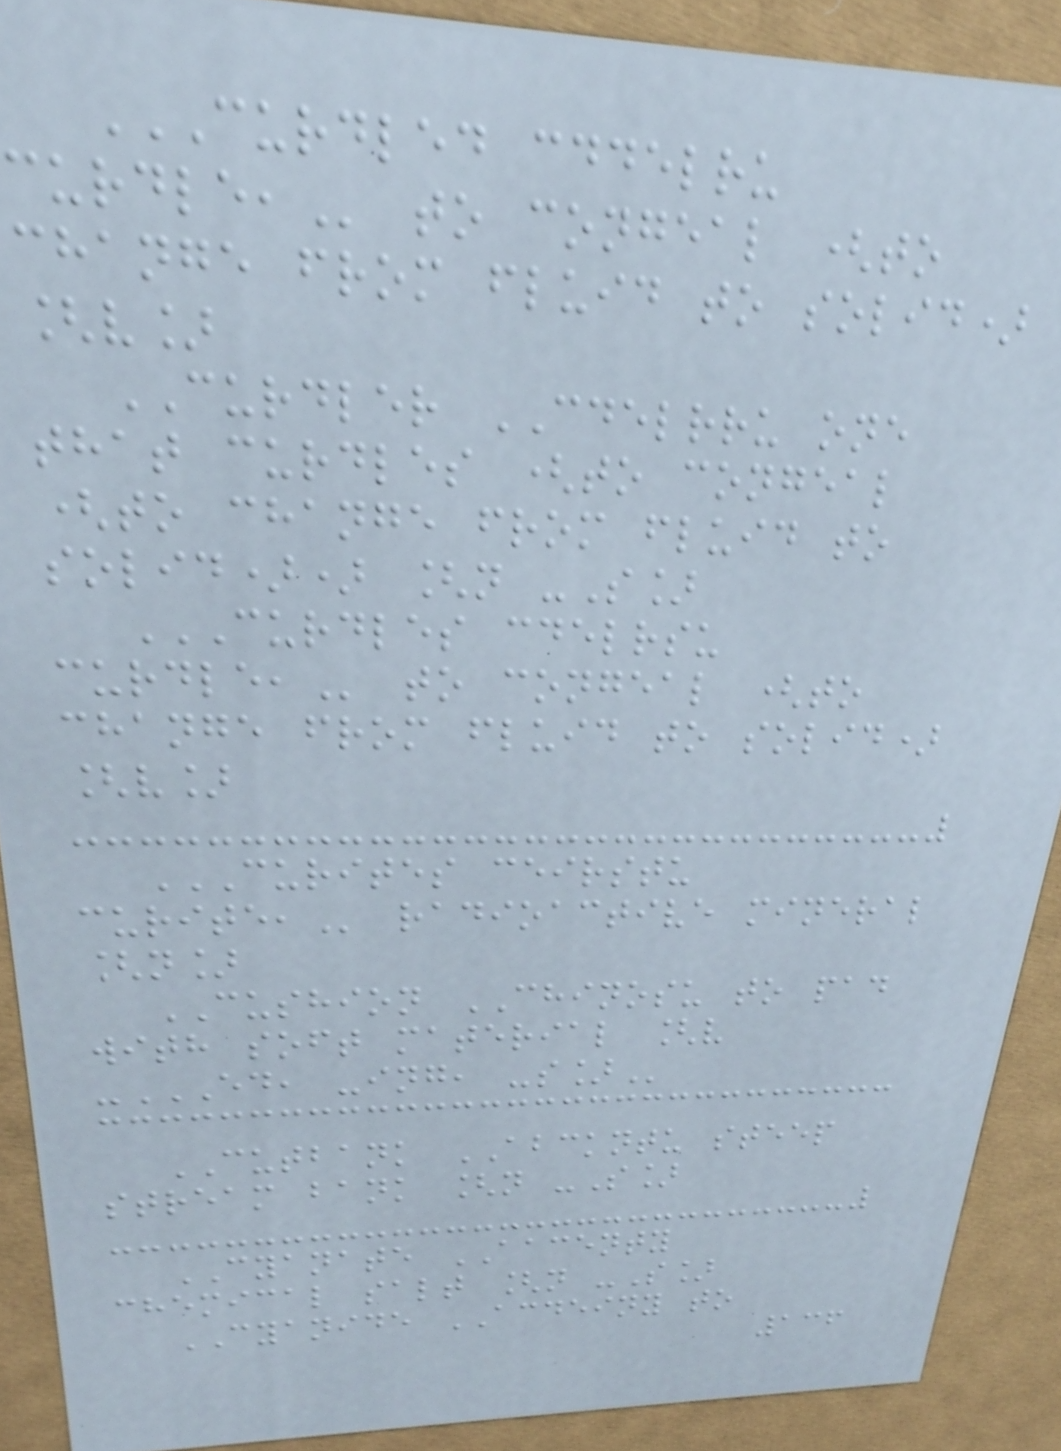CURDLED CDDELRU
CURDLE, to congeal (to
change from fluid to solid)
[v]
CURDLER CDELRRU one
that curdles (to congeal
(to change from fluid to
solid)) [n -S]
CURDLES CDELRSU
CURDLE, to congeal (to
change from fluid to solid)
[v]
CURITES CEIRSTU
CURITE, radioactive mineral
[n]
CUSHION CHINOSU to pad
with soft material [v
-ED, -ING, -S]
CUTBANK ABCKNTU steep
stream bank [n -S]
CYANATE AACENTY
chemical salt [n -S]
CYANIDE ACDEINY to
136
